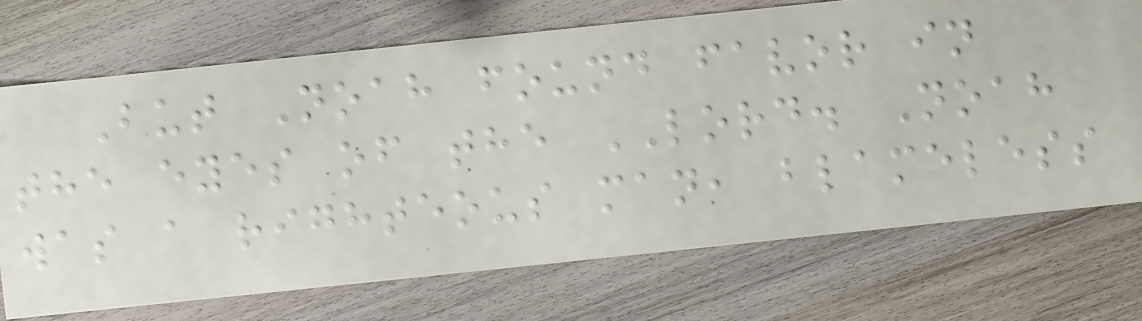But Noah found favor in
the eyes of the LORD. Noah
was a righteous man, blameless
